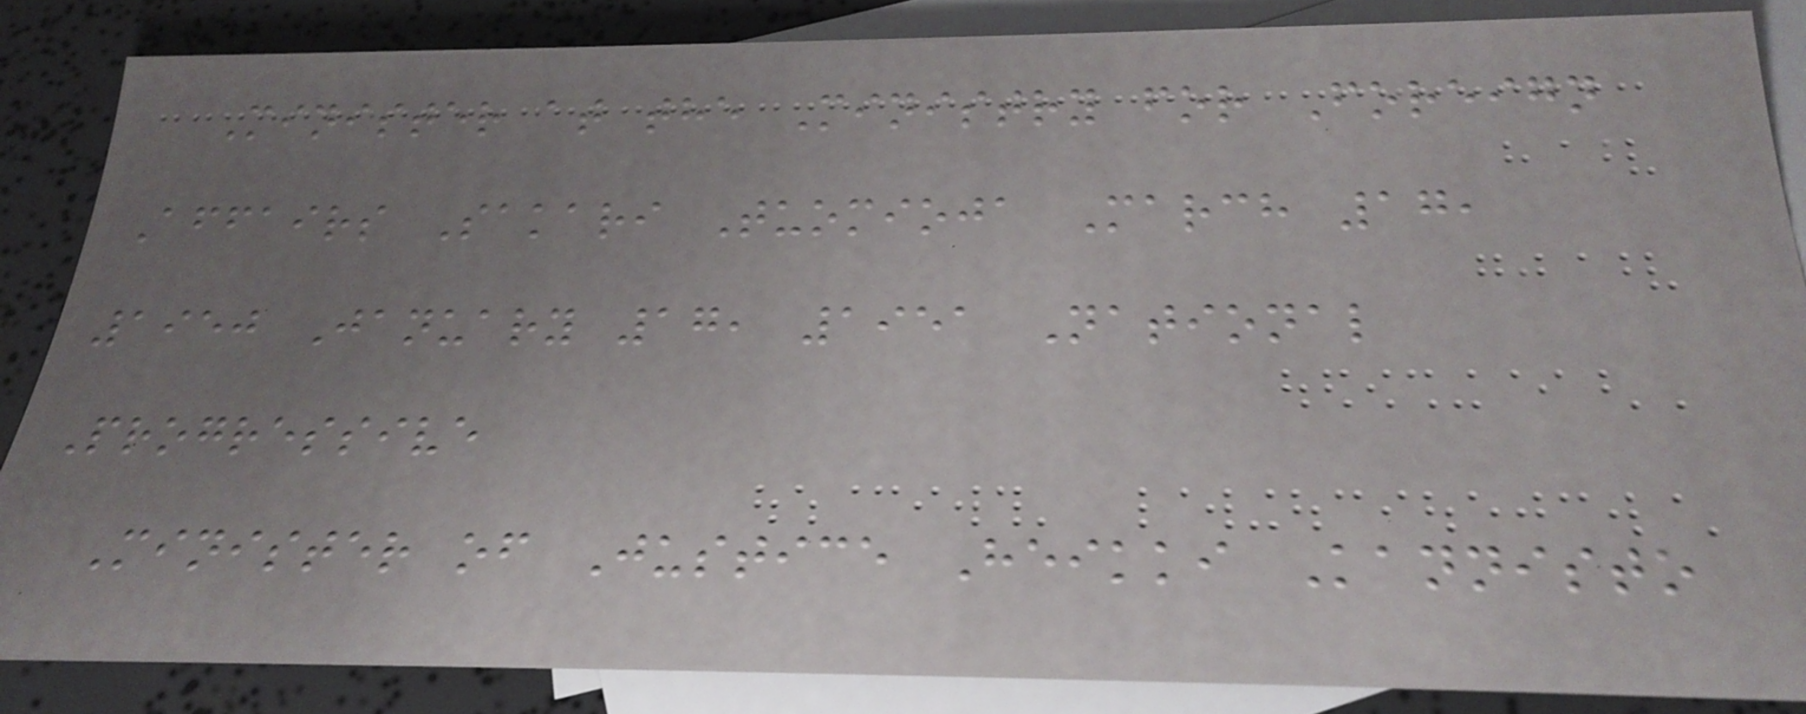Minister at the Ministry for Foreign
Affairs Sakari Tuomioja March 17,
1950 January 17, 1951 National
Progressive
Minister of Justice Heikki Kannisto
